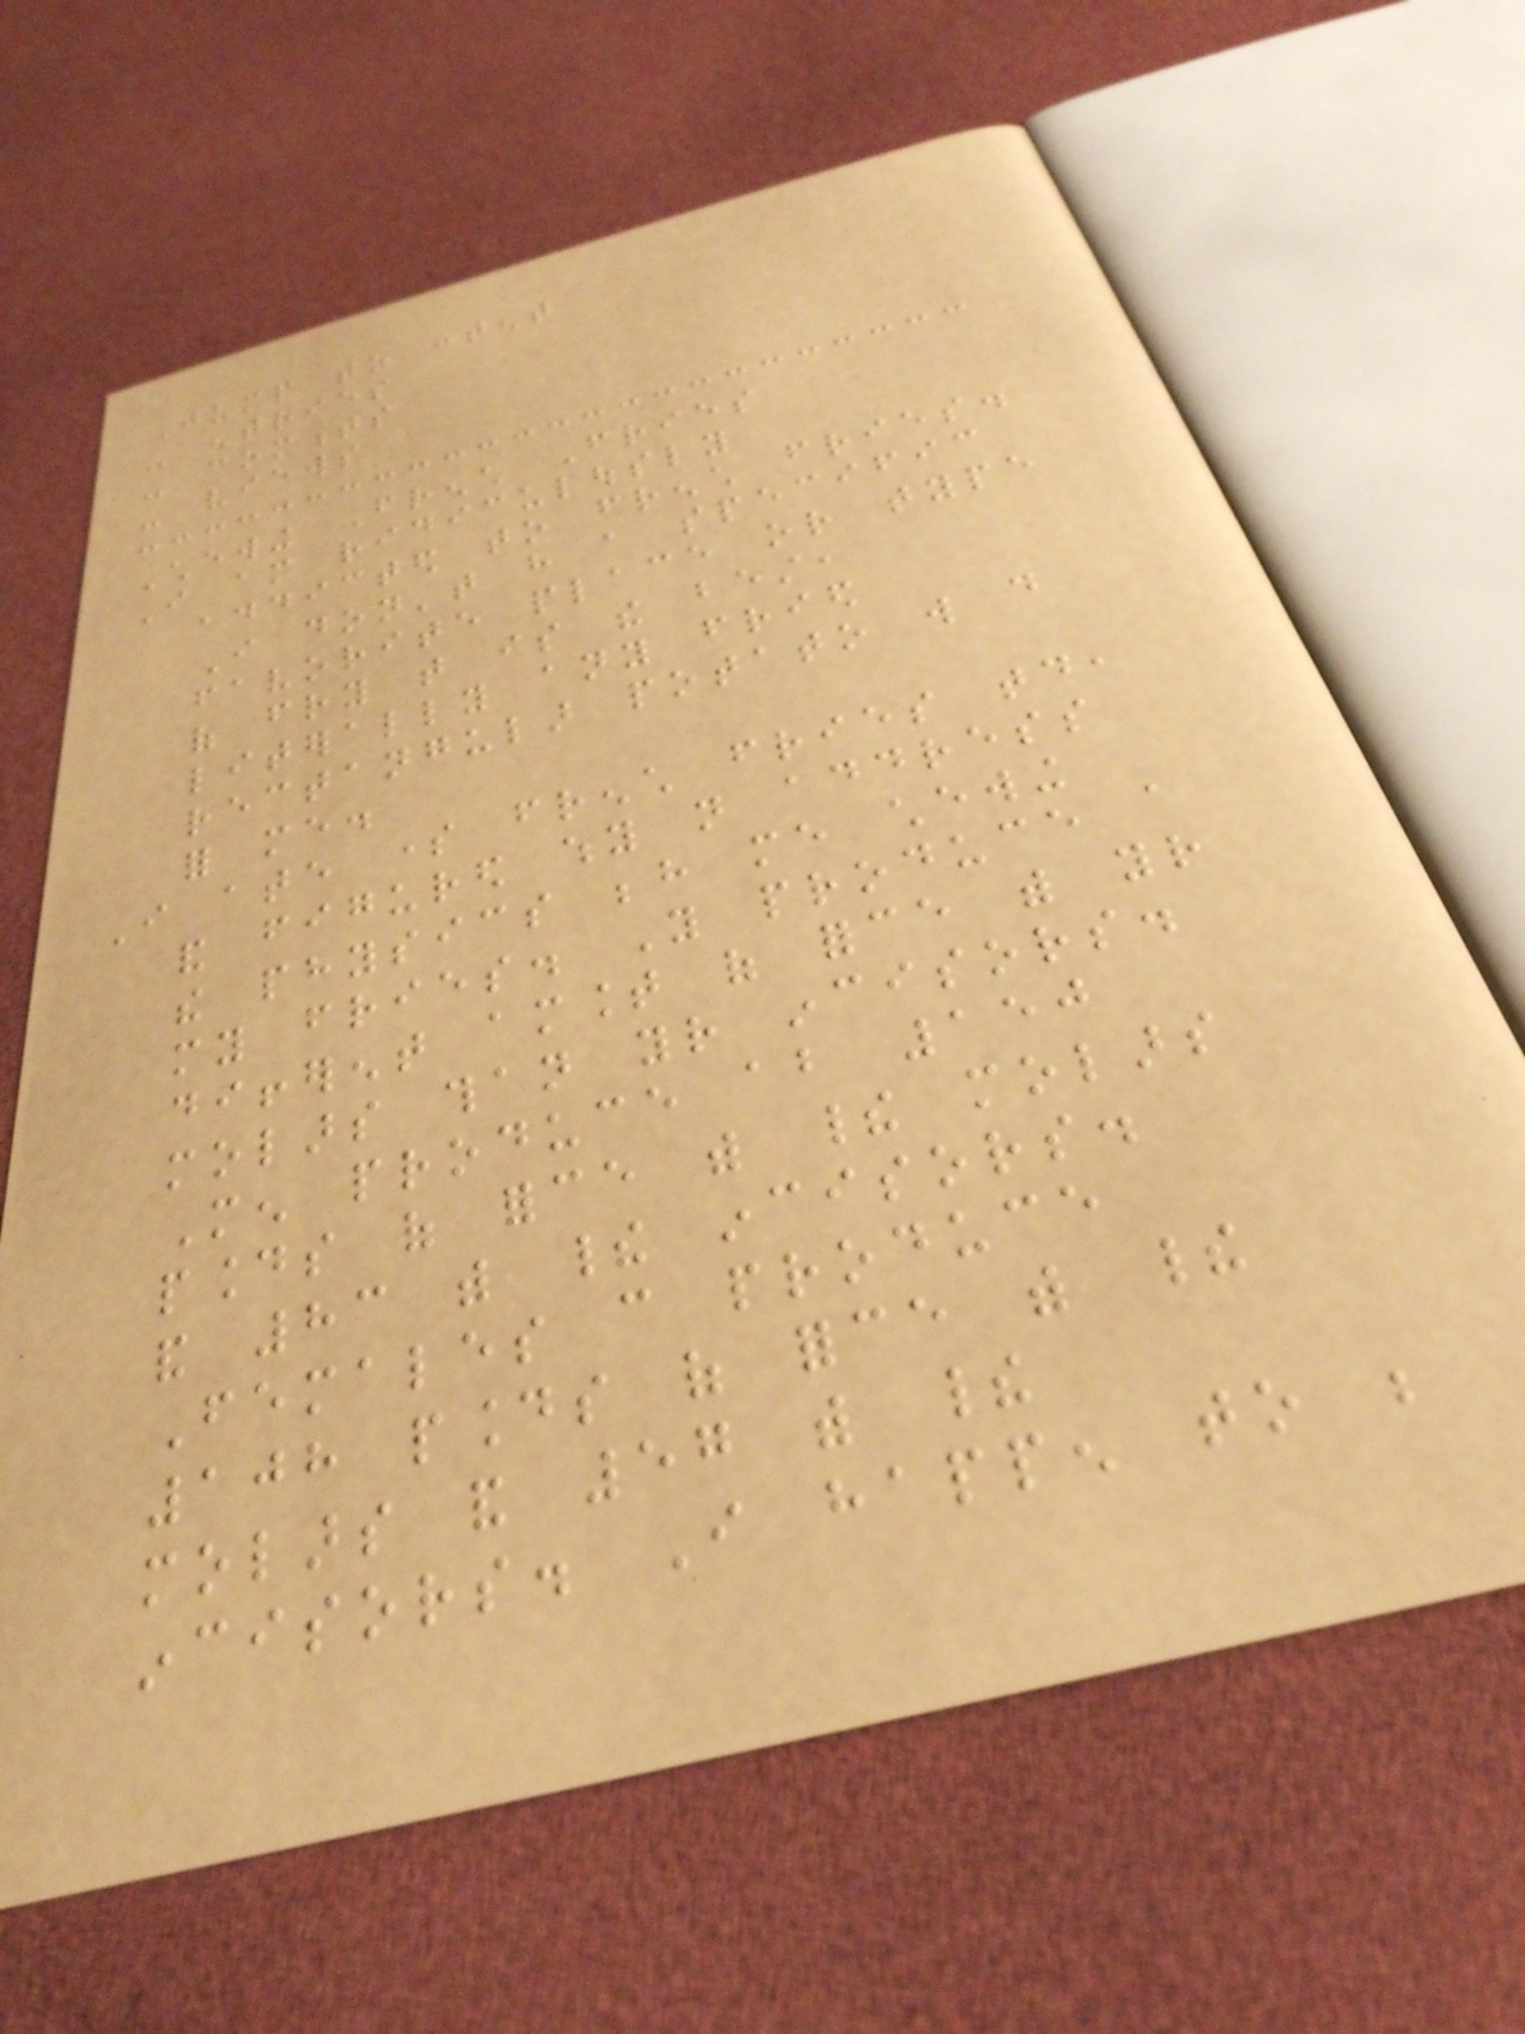Jump to content
- entries
- comments
- views
Chewing French Fries
I am ridiculously
addicted to french fries.
I don't have a specific
favorite place or type
of fry that is the best,
literally any fried
rectangular potato will do
for me.
I ate some french fries today,
and figured why not address
the physics behind me chewing
my fries. You produce a
different amount of force with your
molars than your incisors.
Men produce about 150
pounds of force with their molars
and 83 with their incisors.
Females can produce
108 pounds of force with their
molars and 57 with their
incisors. I happen to be
